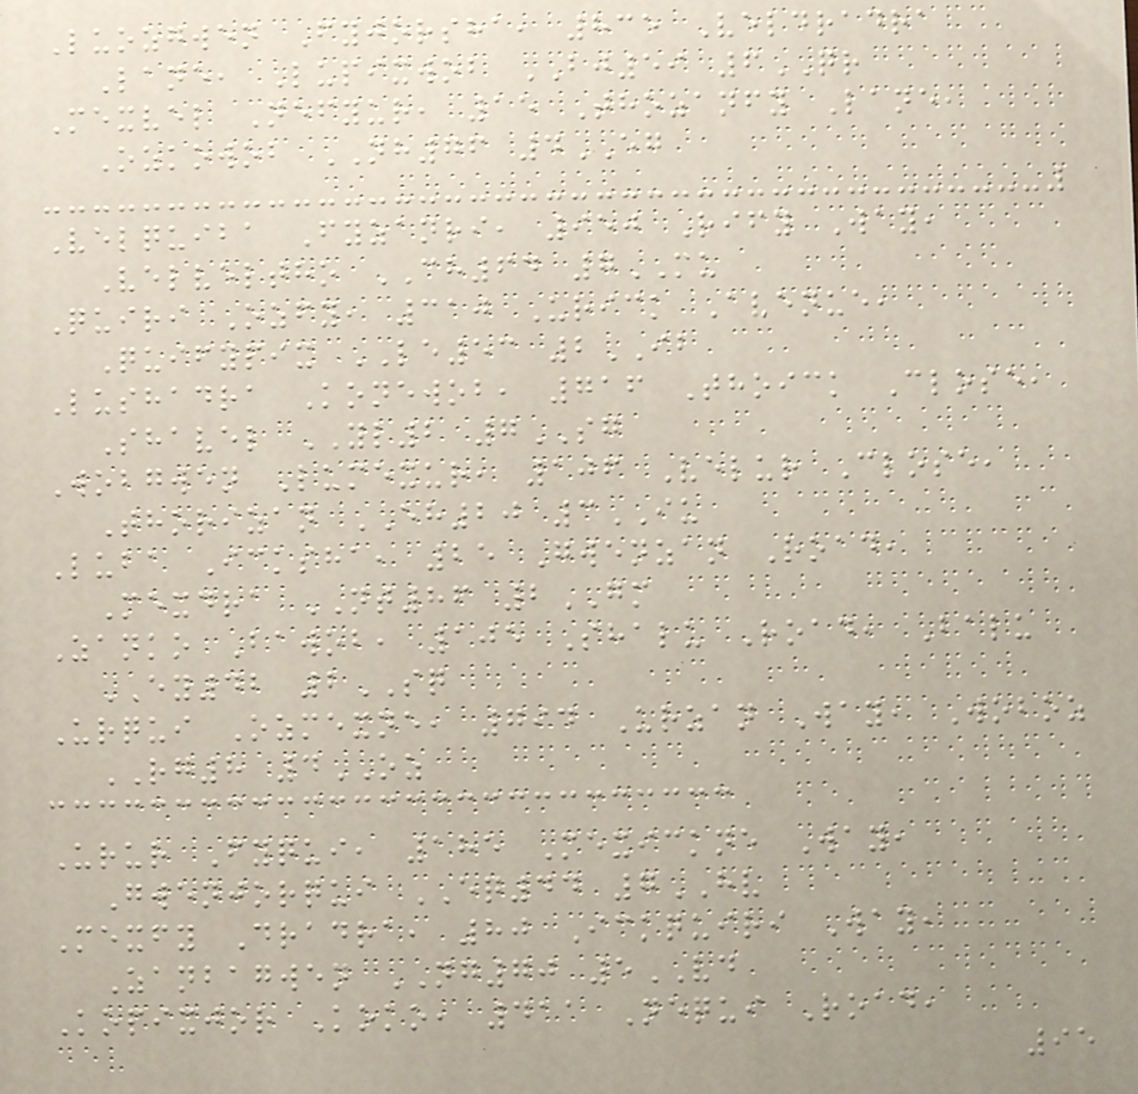Luozgwen Fyjorsha, 835 Veldradra
Lane, Lupixwob BJ59 6QR
Mexvel Nefyur, 15 Thozanfy Lane,
Ozkowob NH76 4EG
Velquiba Fyzanri, 950 Rify Way,
Velveltho CH64 7MU
Quiri Ozfy, 310 Urick Avenue,
Quifypix LE53 2IB
Lushadra Konewob, 716 Thoick Close,
Shavel YL2 7SG
Wobgwen Lumexur, 106 Velur Close,
Thorizan EH20 3IU
Luba Icksha, 25 Gwenzan Road,
Mexdra NT86 2GM
Zanko Bawob, 105 Shalu Road, Balu
EY42 2SQ
Urqui Ozmexne, 794 Urzan Way, Woboz
RG8 4OZ
Urur Fyqui, 185 Mexickne Way,
Gwenjorqui EQ44 7HV
Mexfy Dradra, 80 Ickquiri Way,
Zanbagwen NG70 5VD
Kopixjor Koko, 411 Nequi Road,
95
